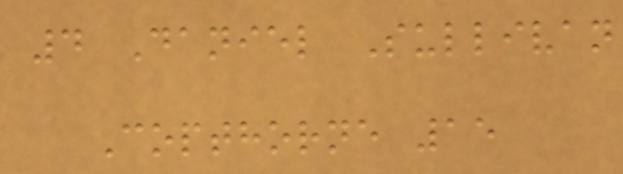4 Daniel Sullivan
Copthorne 15
